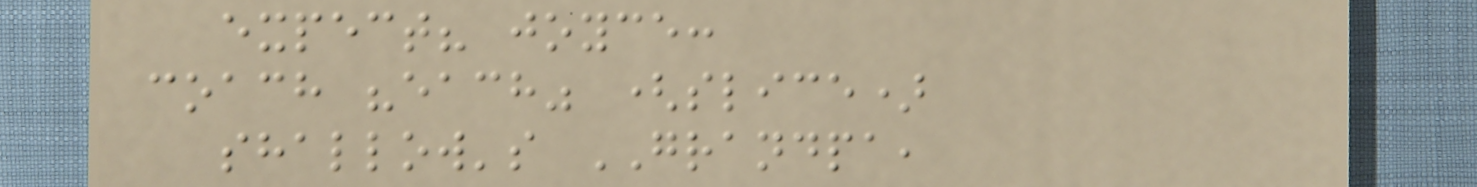expect? joyce:
coach "each" (slice)
shallow's GRANDPA,
